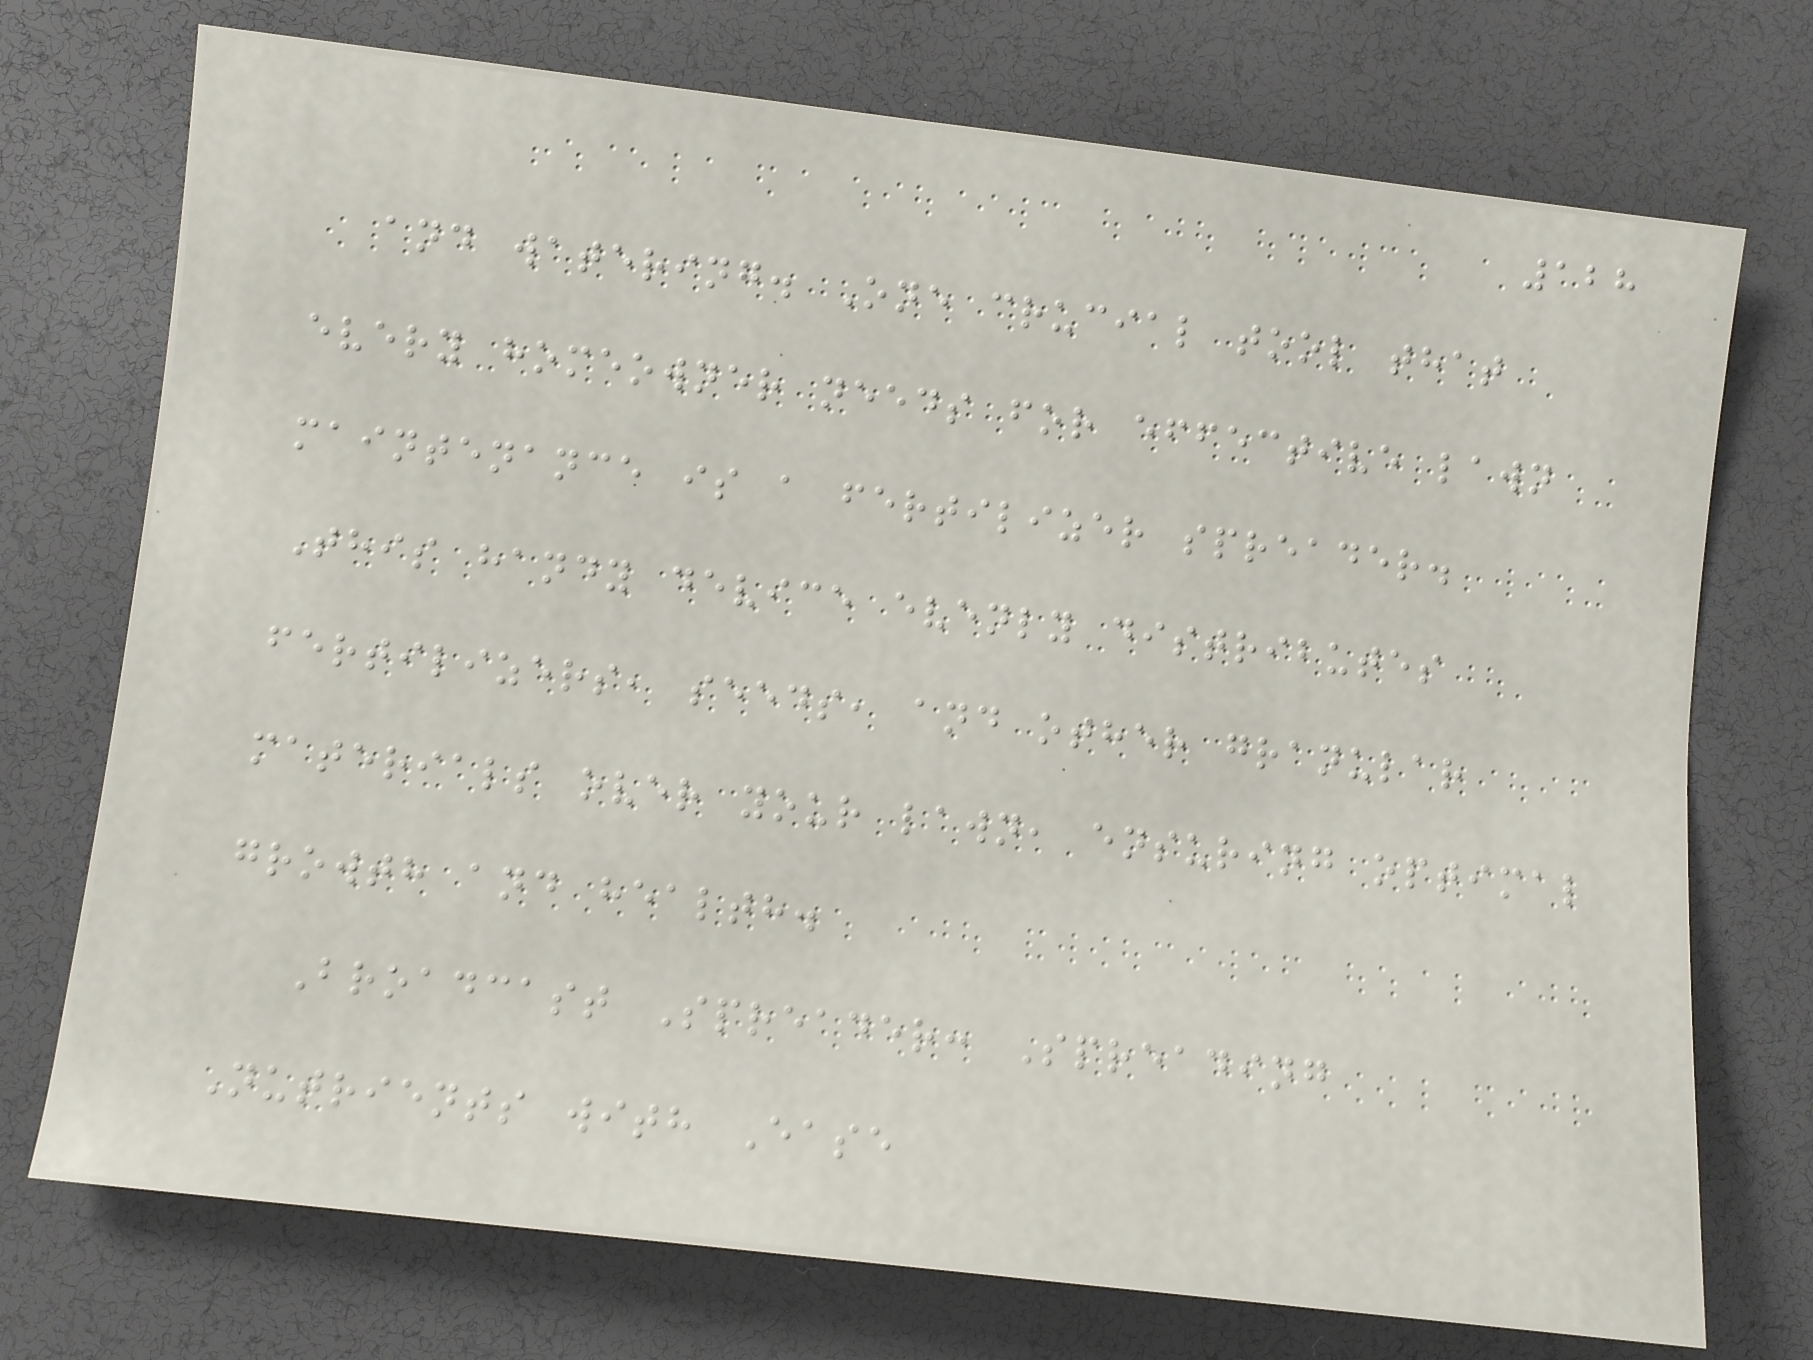128
and watering. One crucial tool that
every homeowner needs for effective lawn
maintenance is a fertilizer spreader.
This handy device evenly distributes
fertilizers, seeds, and other granular
materials over your lawn, ensuring optimal
growth and health.
Broadcast Spreader: Spreading
Nutrients with Ease
